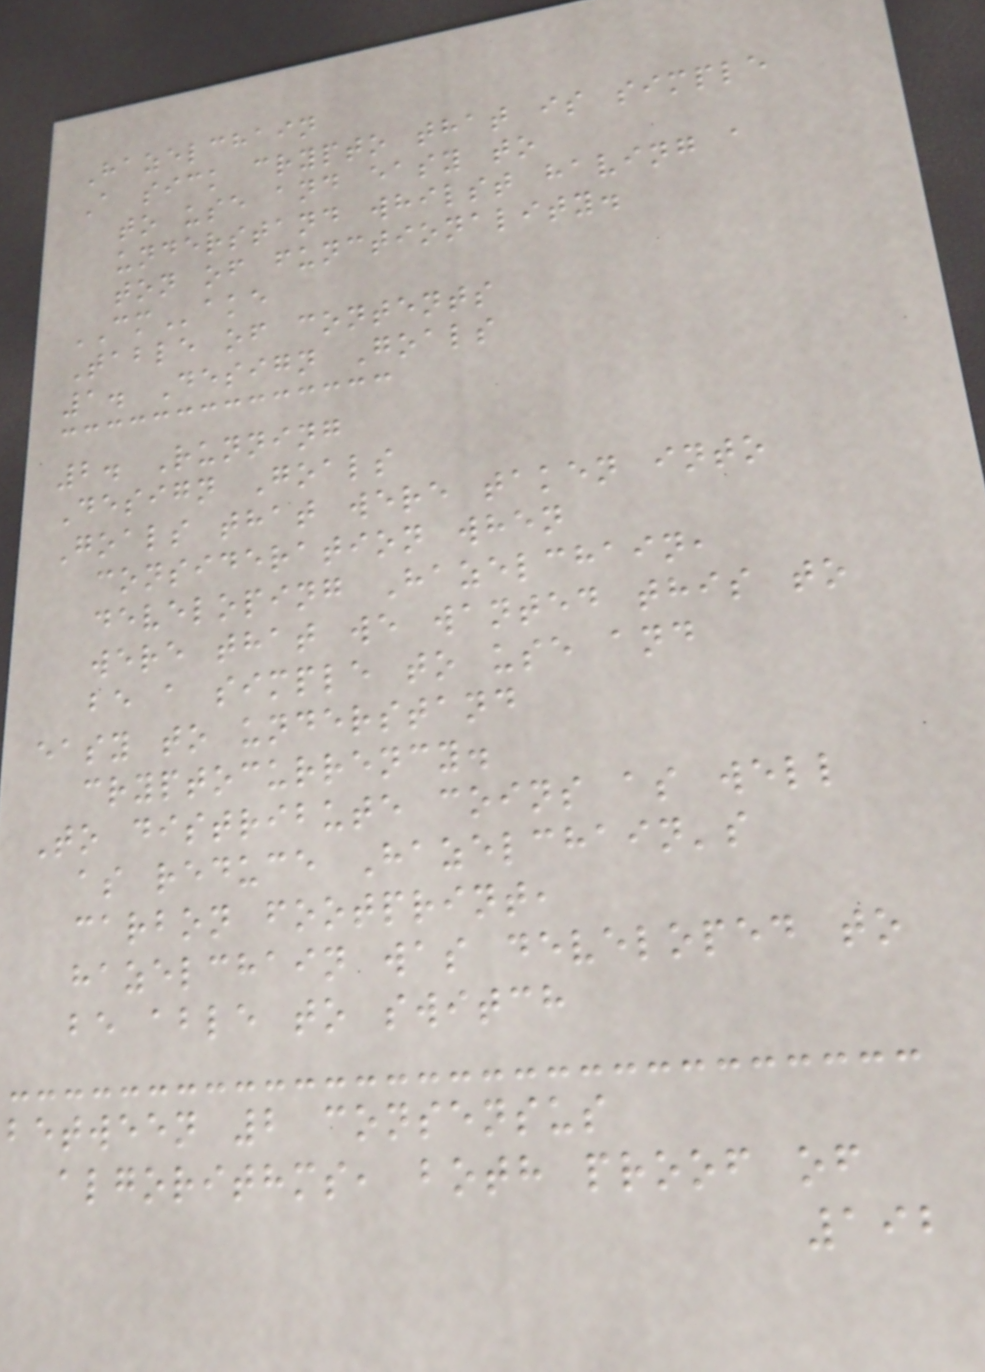Hazelchain
A sick crypto that is simple
to use and easy to
understand whilst having a
ton of functionality.
CMake
Table of contents
1. Design Goals
2. Running
Design Goals
Goals that were taken into
consideration when
developing Hazelchain,
were that we wanted this to
be a simple to use and
easy to understand
cryptocurrency.
To distribute coins as well
as reduce Hazelchain's
carbon footprint,
hazelchain was developed to
be able to switch
between 2 consensus
algorithms, both proof of
192
